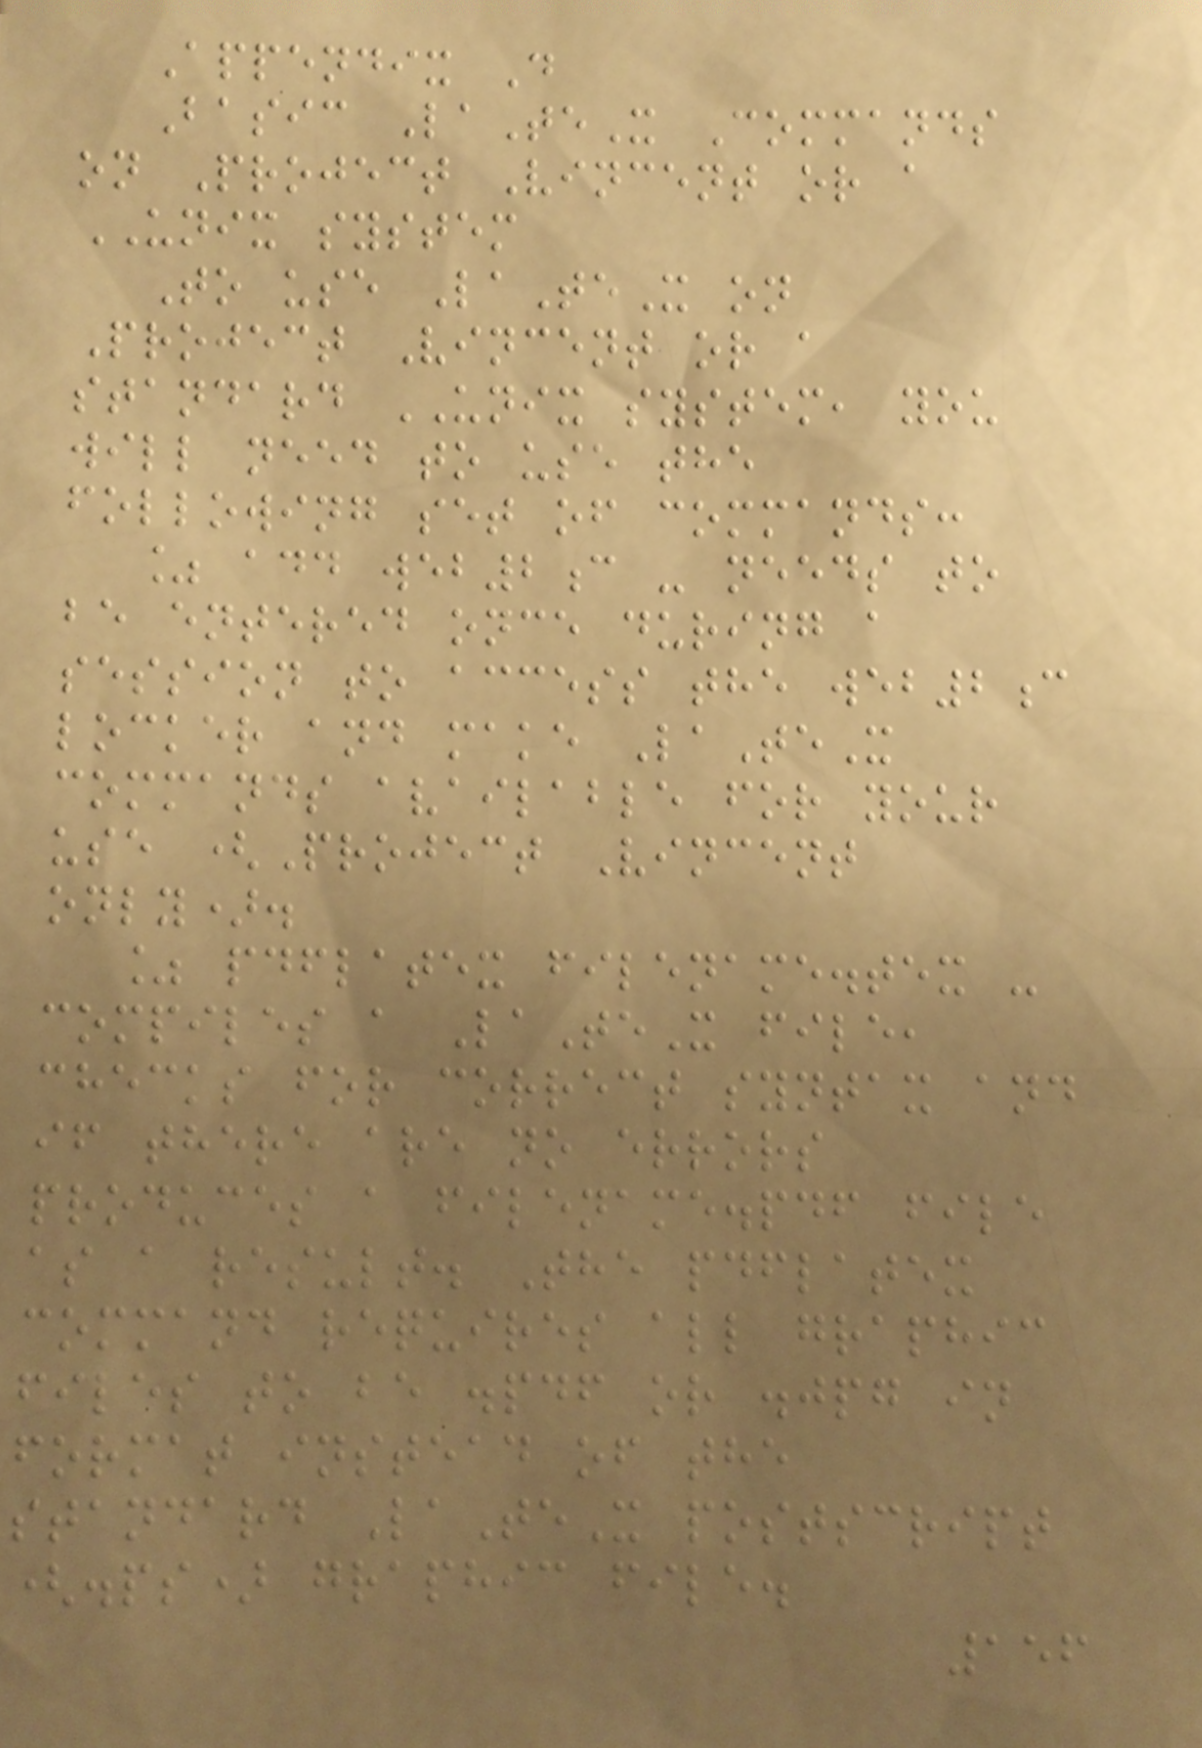Appendix D
Basic LaTeX Commands
on Project Vincent or a
UNIX system
To use LaTeX on
Project Vincent or a
standard UNIX system, you
will need to use the
following set of commands:
% add web2c - needs to
be entered once during a
session to access the web2c
locker and make LaTeX
commands available for your
use (Project Vincent
only).
% pdflatex filename.tex -
compiles a LaTeX file,
checks for correct syntax and
if there are no errors
produces a filename.pdf file
as a result. The pdflatex
command requires all graphic
files to be .pdf or .jpg in
format instead of the
standard LaTeX postscript
(.ps) graphic file.
156
